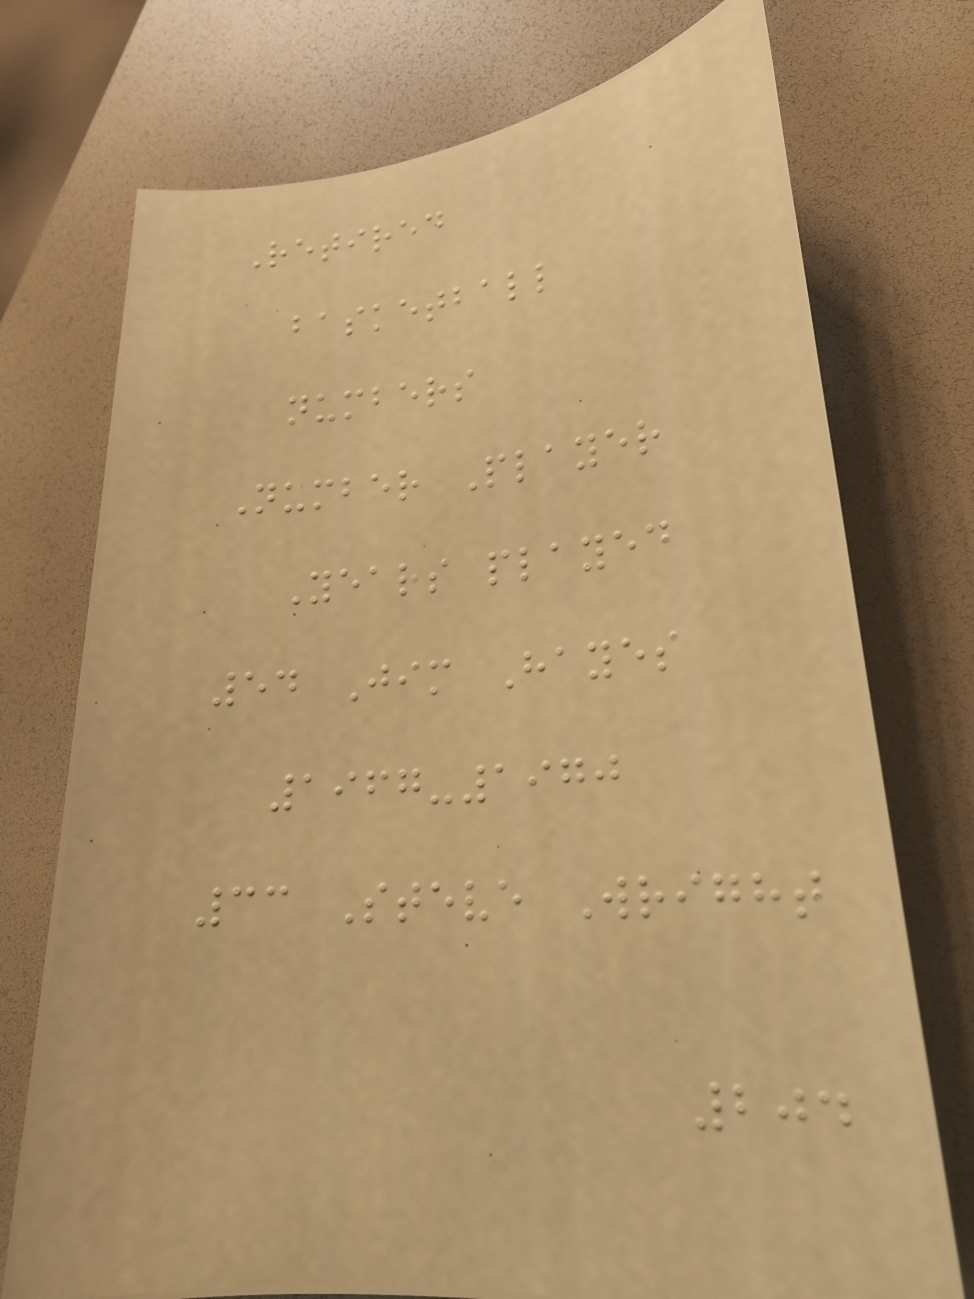Retired
basketball
numbers
Number Player
Years played
54 Jim Hayes
1967-1970
33 Steve Wright
204
